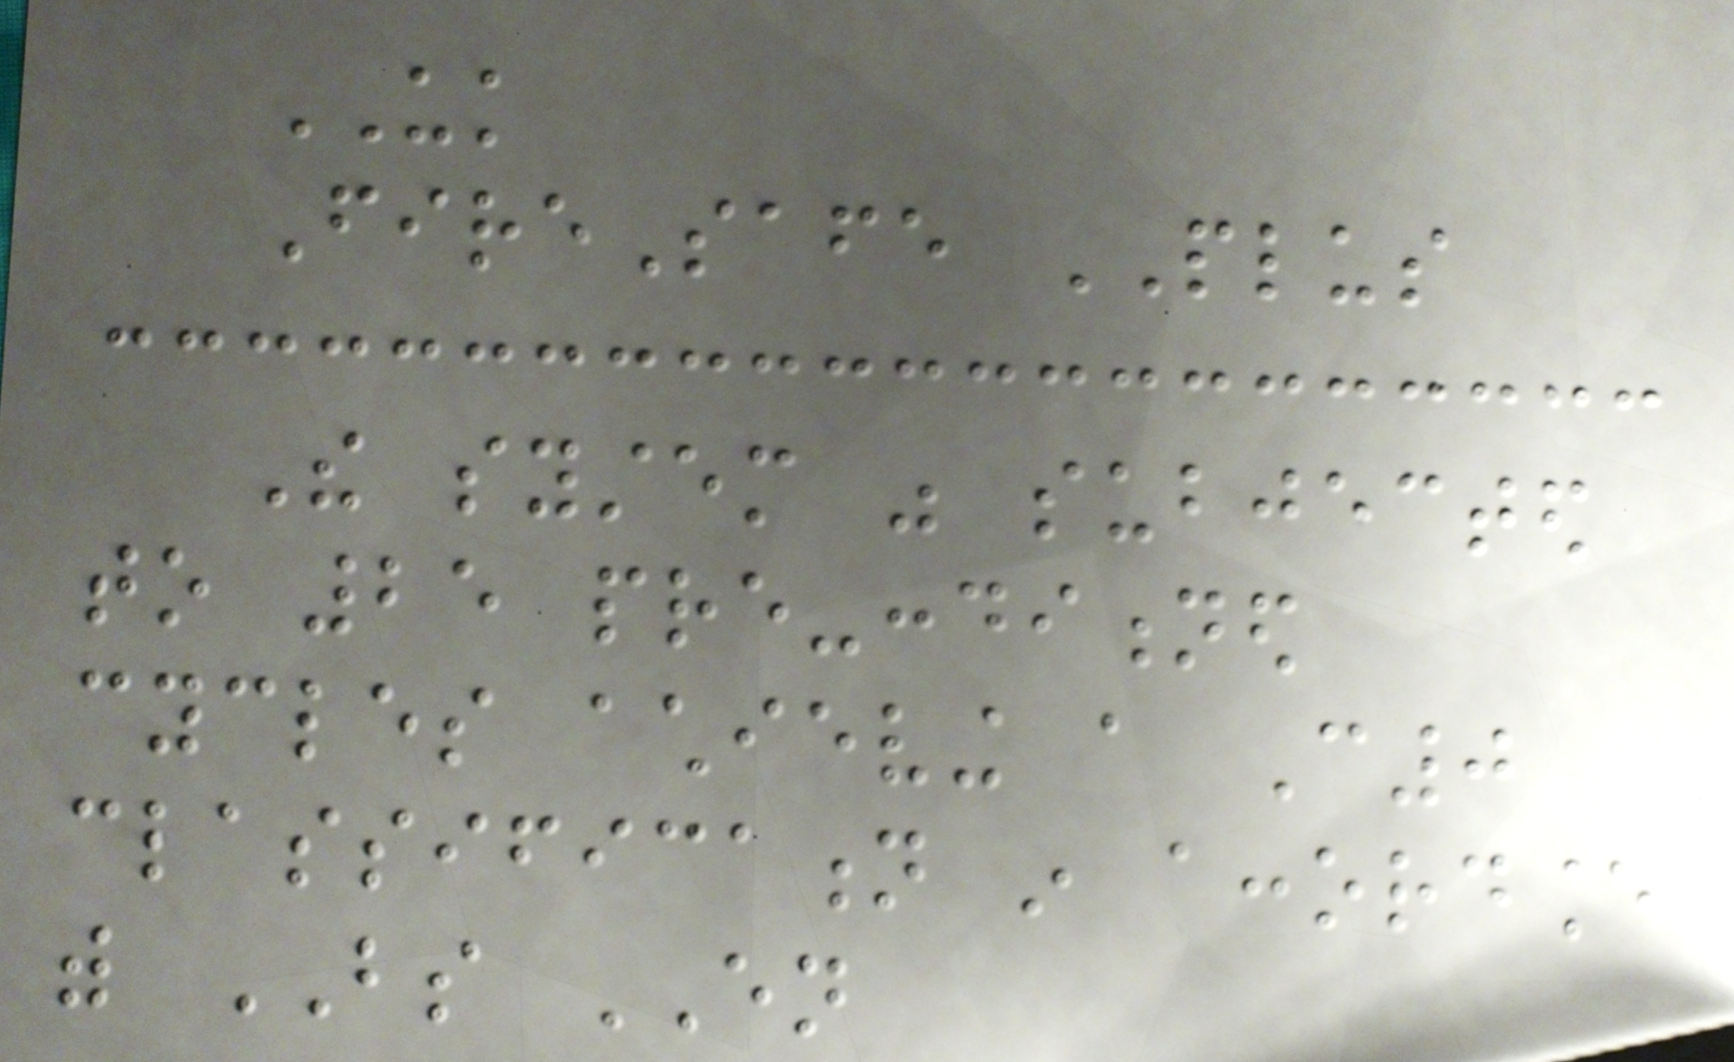UK
FireSafe PLUS
The system was subjected
to 25 pre-conditioned
cycles achieving a C0
classification in accordance
with BS EN
